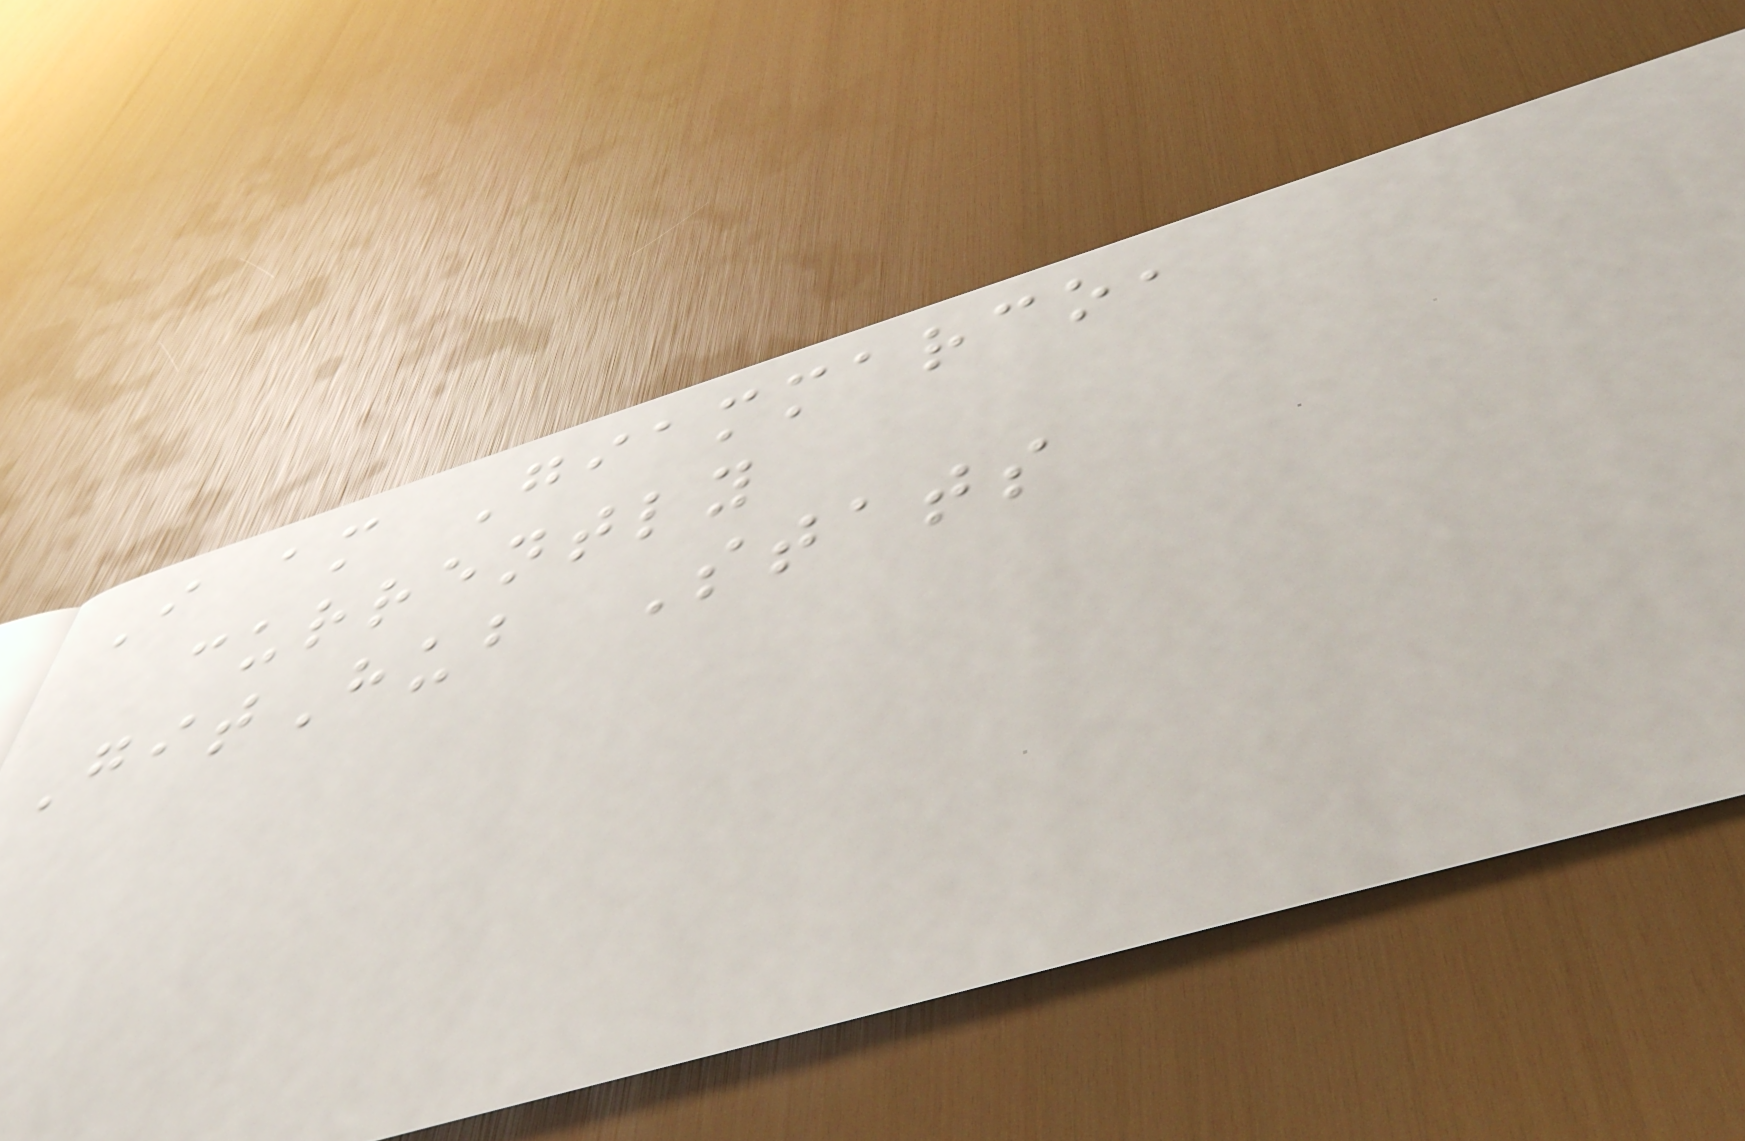I am Giammarco,
currently
GitHub Stats
